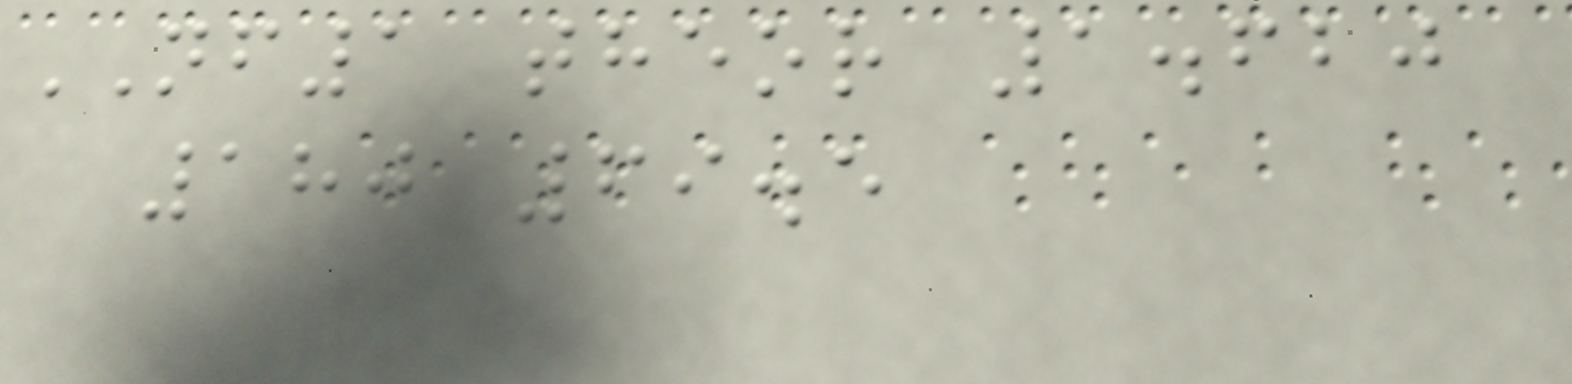NF1 theor 1.620
180 69.5
